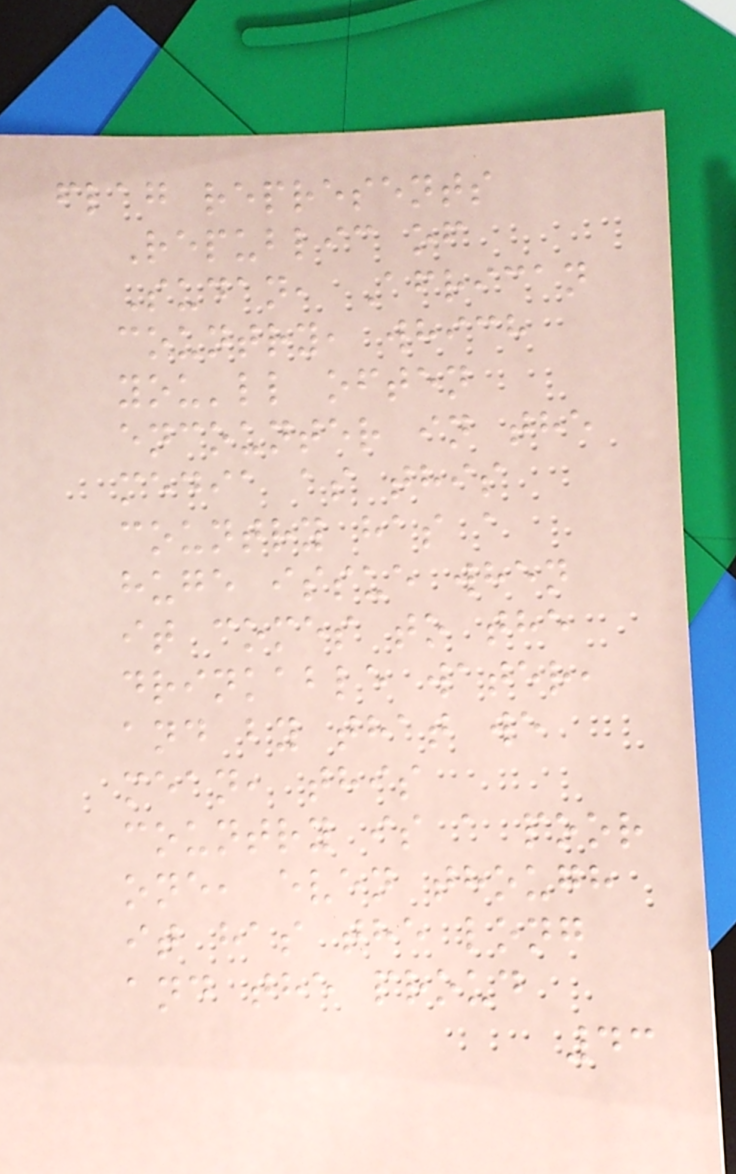flag represents
Republic of
Sudan, African
country, which
you'll often
encounter in the
media as this
country has a
huge issue when
it comes to the
drinkable water,
and by that we
mean, this
country is a poor
one, even though
it has the long
and the proud
43
